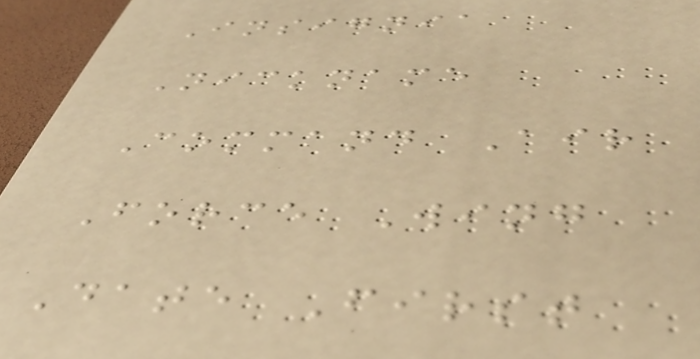Insignia
Nickname
Command Air
Force Wing
Date First
